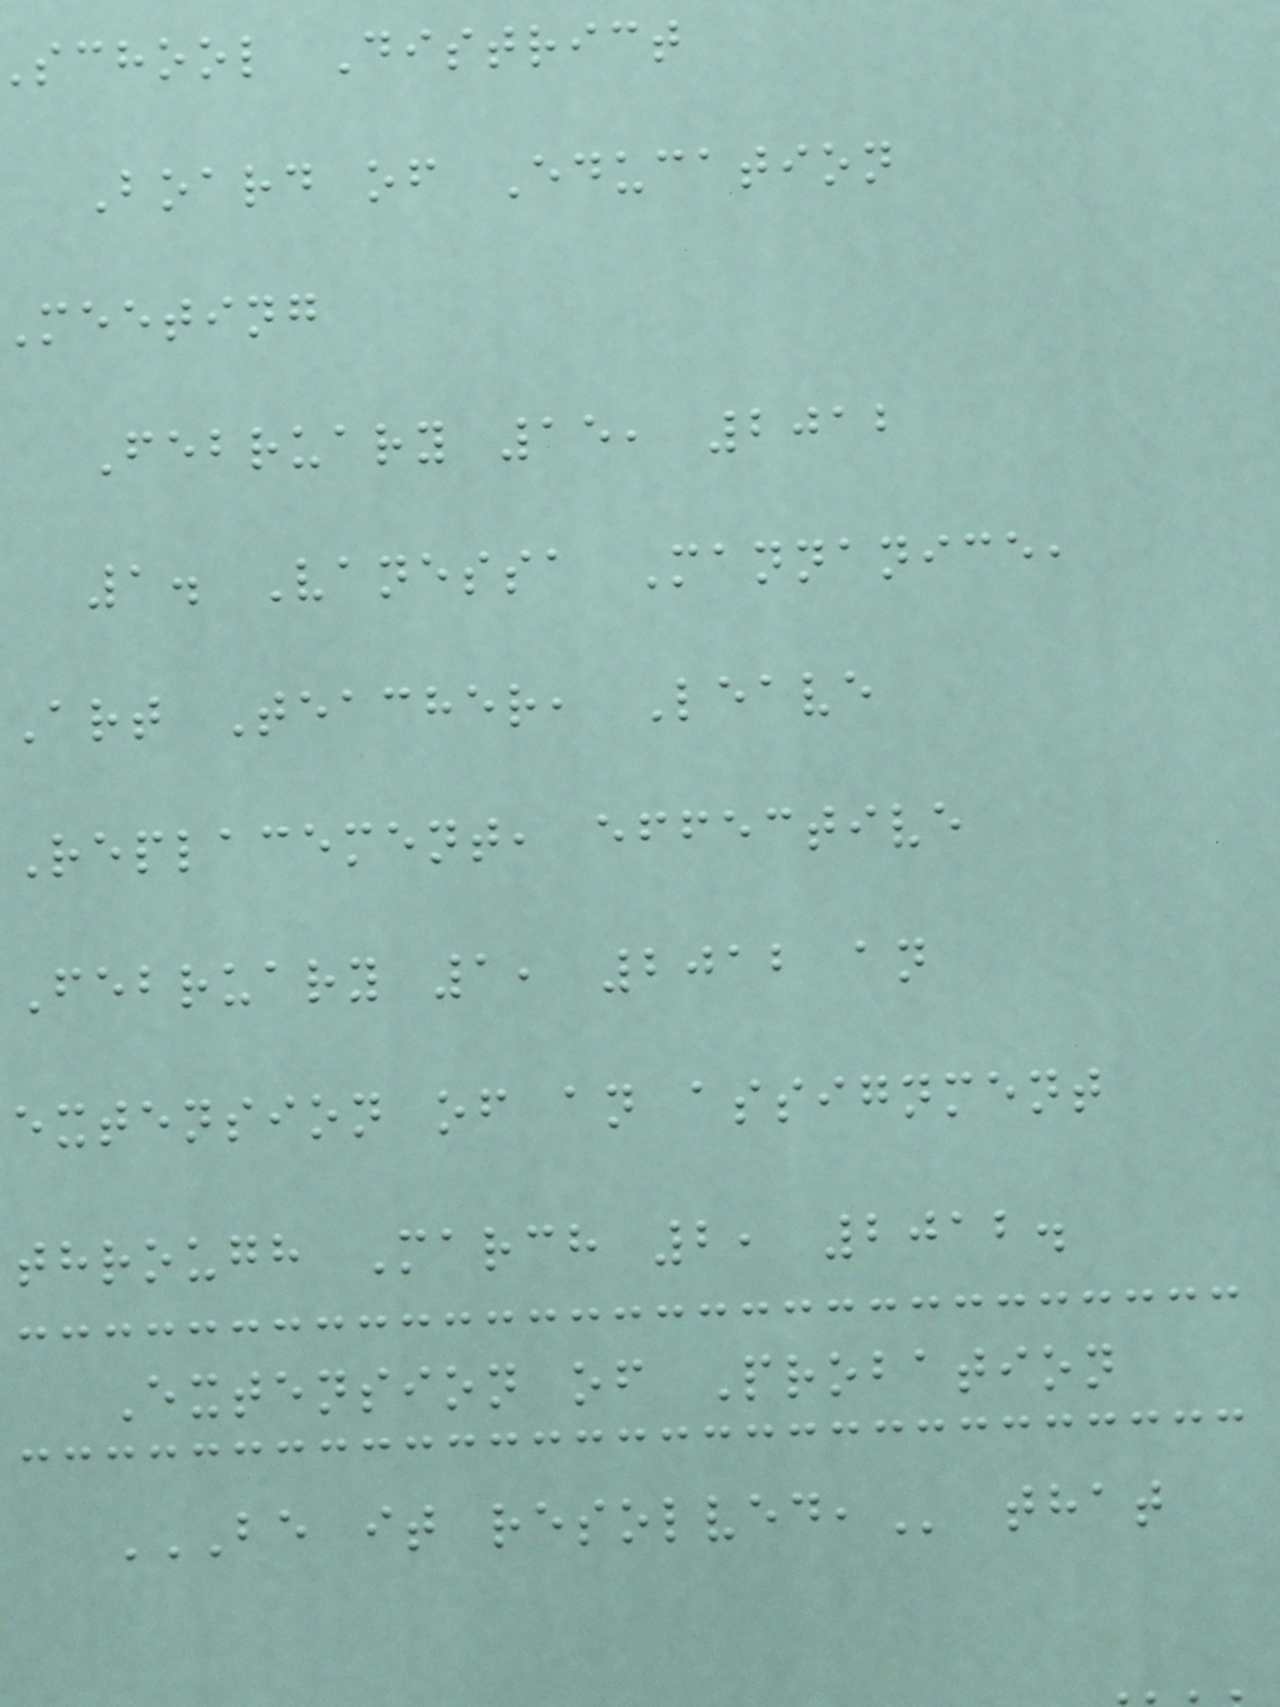school District
Board of Education
meeting
February 15, 2012
1. Vanessa Mannanice,
Art Teacher, Leave
Replacement, effective
February 1, 2012 an
extension of an assignment
through March 2, 2012.
Extension of Probation
BE IT RESOLVED, that
